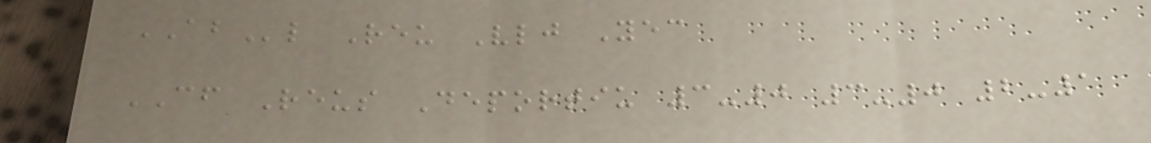ABl Reu Vlj Yec
CF Reus Deportiu 3-0 3-0 2-1
